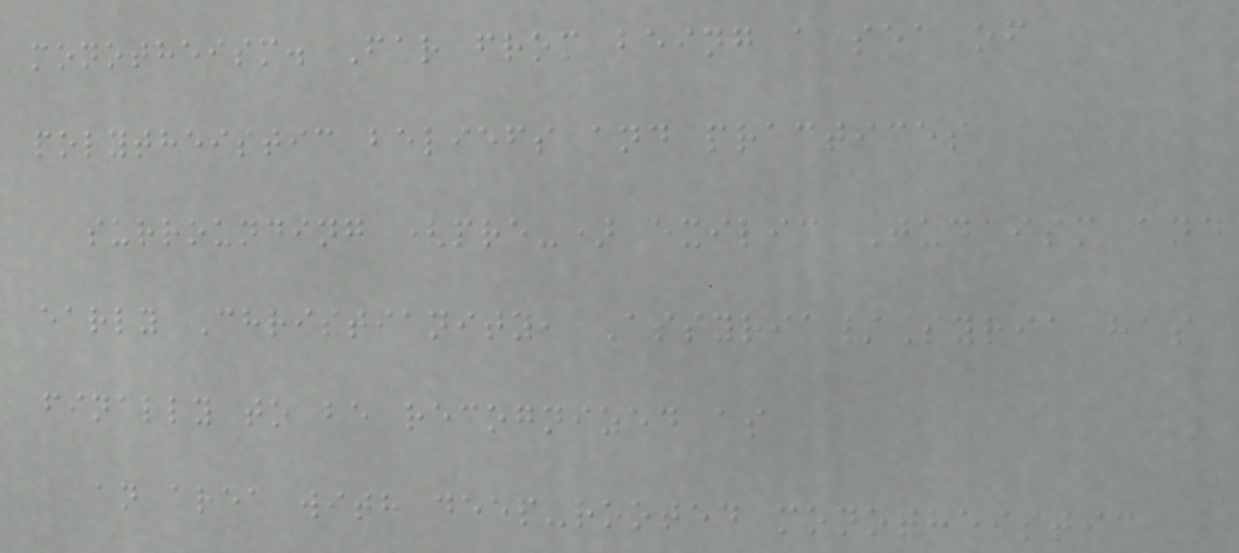monotheism. Far from being a sea of
polytheistic beliefs and practices
surrounding (pre-) exilic Judaism and
early Christianity, Assyria/Syria has
finally to be recognized as
an area with deep-rooted monotheistic
